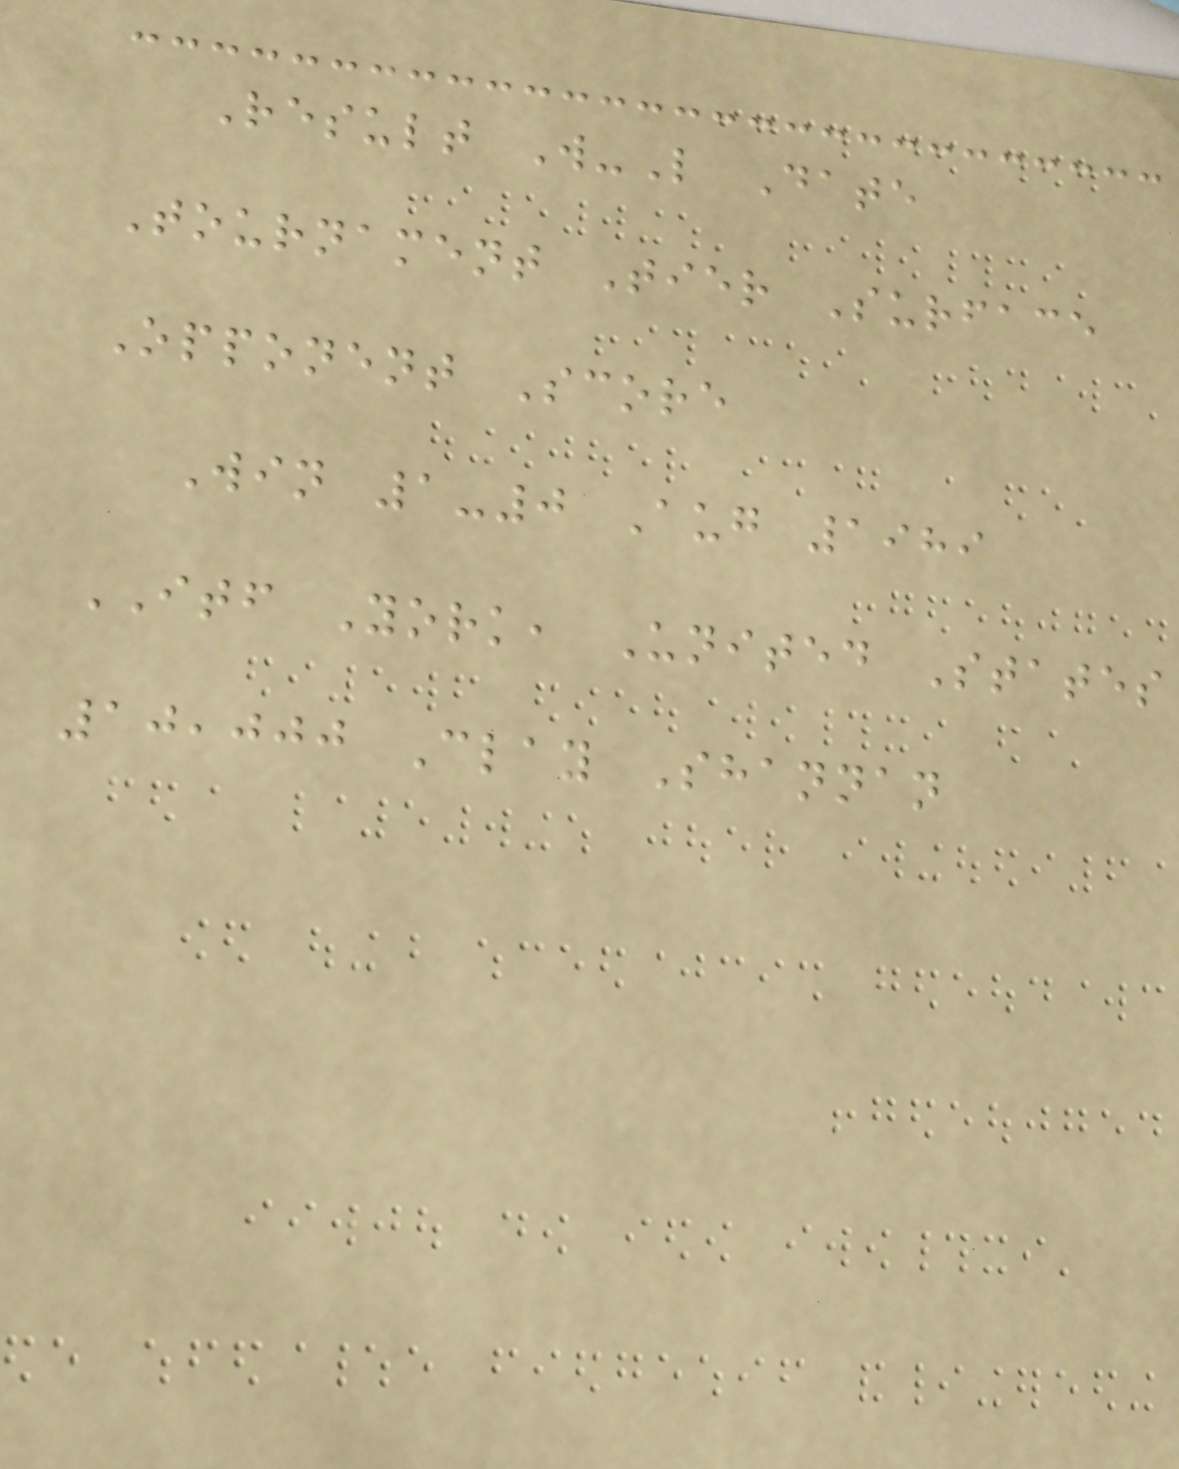Result W-L Date
Tournament Tier Surface
Opponent Score
Win 1-0 Aug 1989
ITF York, United States
10,000 Clay Shannan
